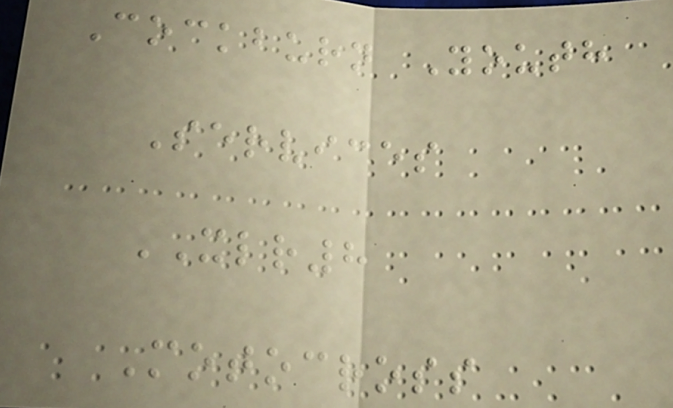Cockburn Youth
Services
XLR8
Motocross
